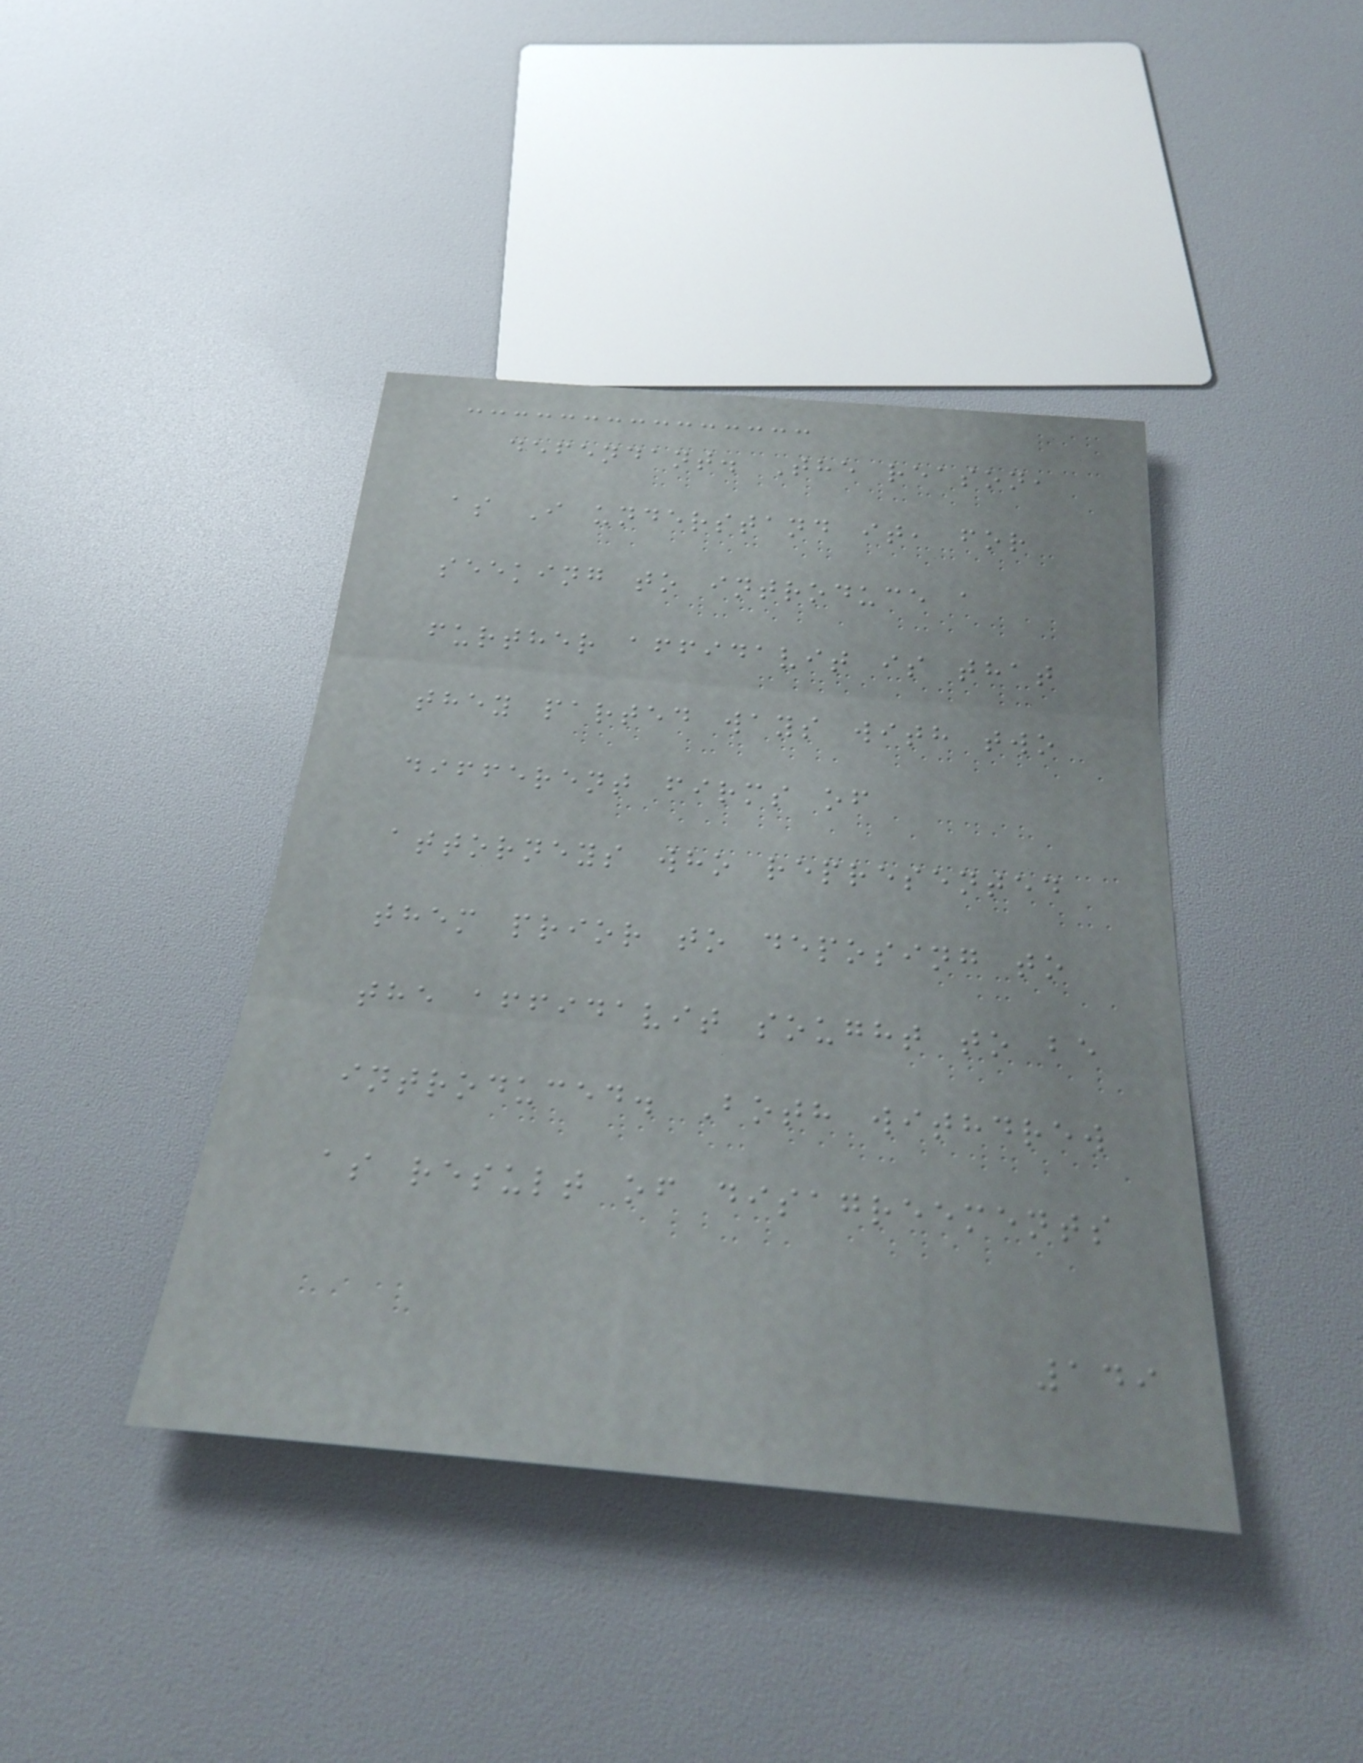defendant. The reason,
as I understand it, for
seeking to introduce a
further affidavit is that
they parted ways with two
different firms of
attorneys who represented
them prior to deposing to
the affidavit sought to be
introduced. Both withdrew
as result of disagreements
149
